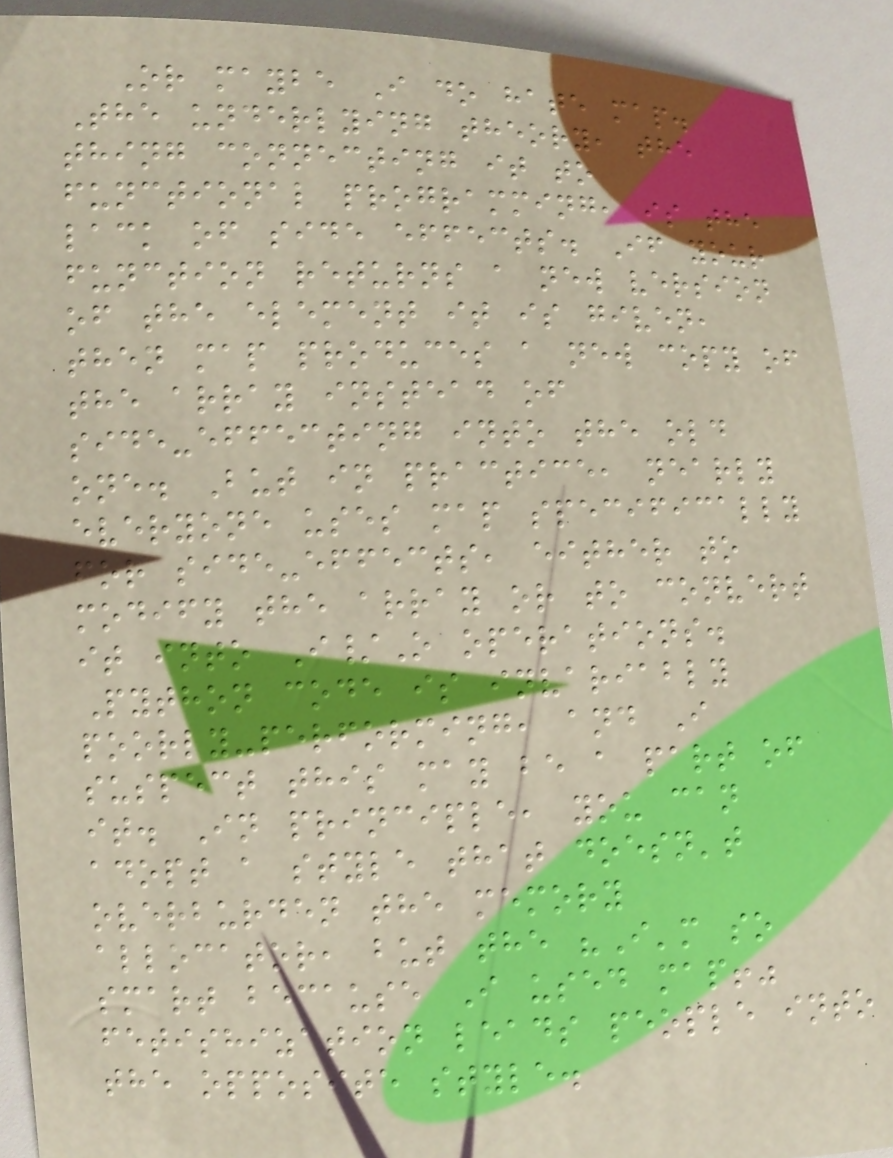Or maybe I do hate map.
The underlying theory, the
thing connecting it to
functional programming, is the
lack of side effects. If your
function returns a new version
of the element it is given,
then map produces a new copy of
the array instead of
side-effecting into the old
one. But in practice, nearly
everyone uses map specifically
for side-effects, either to
modify the array or to convert
it into I/O operations.
Python code is invariably
poorly-performing, and I
suspect this may be a part of
it. In principle, you can
adopt a style that doesn't
overburden the memory
allocator, but the "I'm so
smart because I used map!"
fetishization leads people into
the opposite style.
